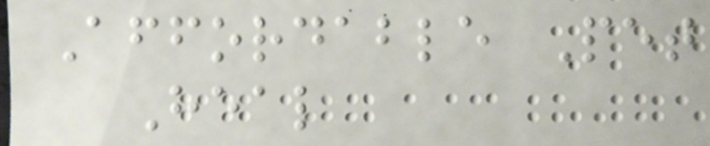Affordable Pet
Heal
